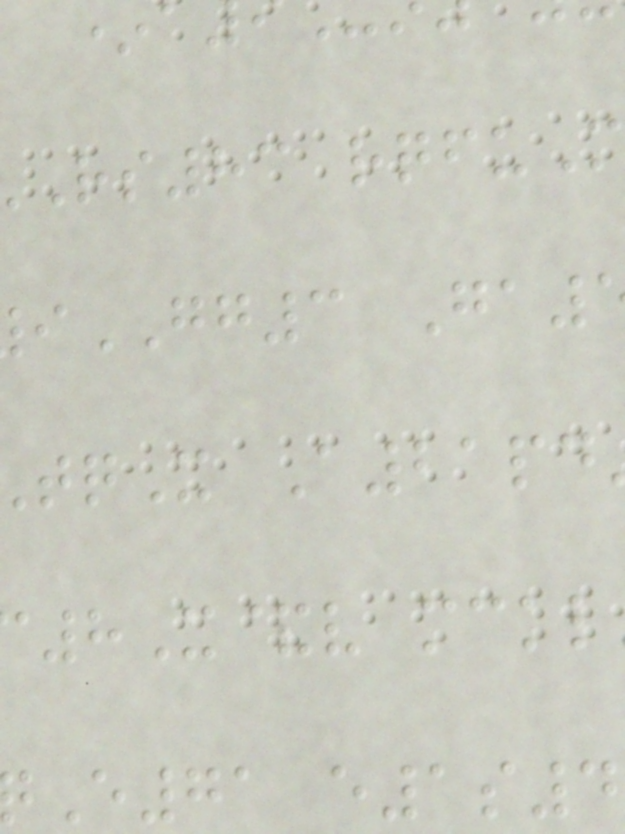rs83 rqfu
GG3 Ga
qX A21pd
8X&v mckl
E71 e1s4
